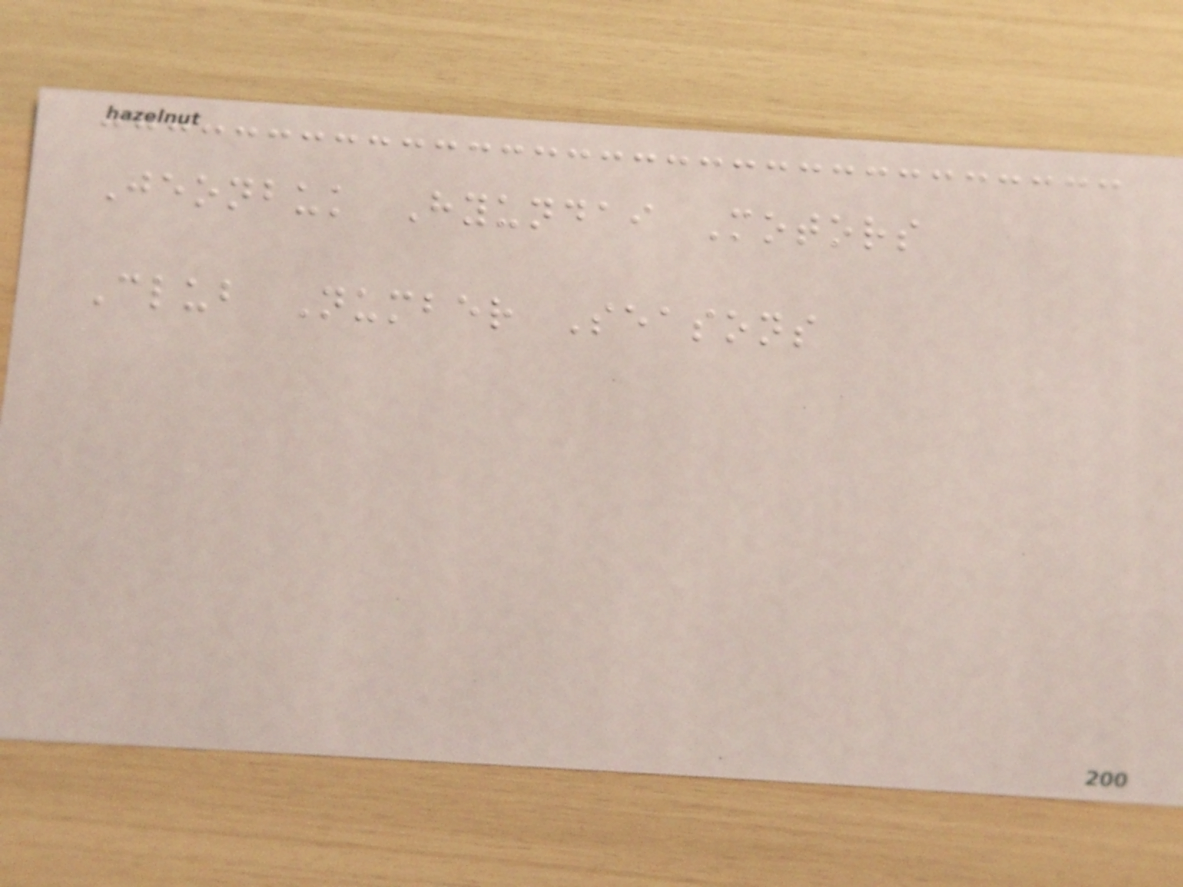Jeonbuk Hyundai Motors
Club Number Seasons
